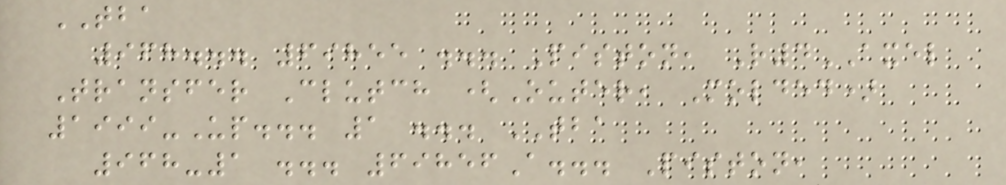TBA
968... 69855 ... Piston, R4AXEL
Transfer Clutch (Outer, Molded)
1999-Up... 1 ... TBA
968-1 ... 69856A... Piston,
